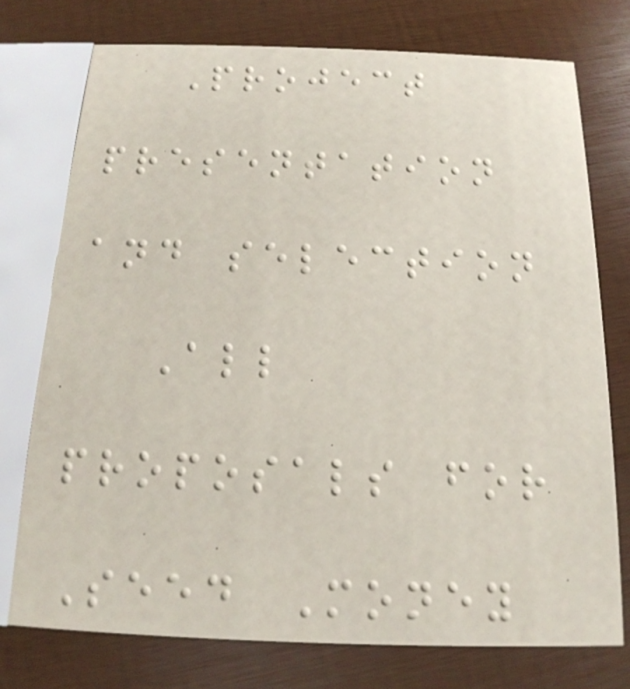Project
presentation
and selection
All
proposals for
Seed Money
